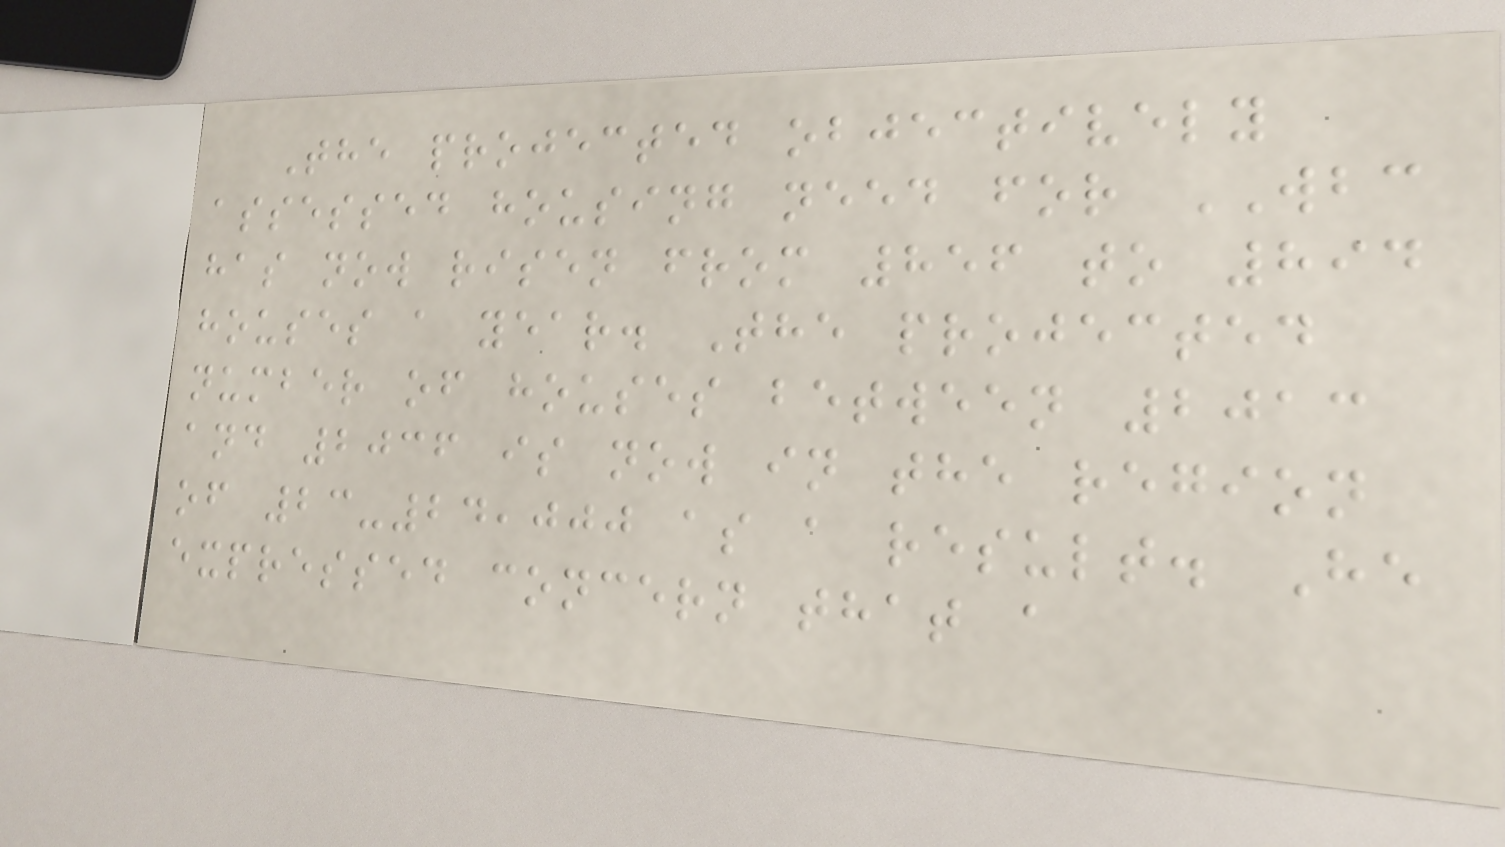The projected objectively
assessed housing need for WBC
has now risen from 856 to 894
houses a year. The projected
number of houses between 2013
and 2036 is now in the region
of 23-24,000 as a result. He
expressed concern that a
